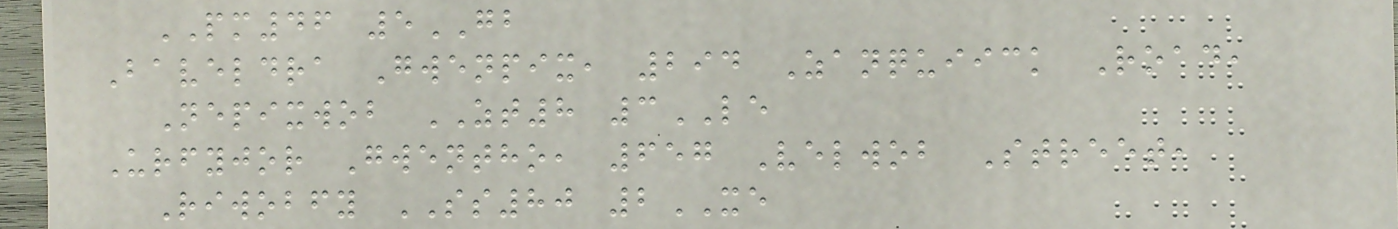PM46 5GB
Baveldra Gwenpix, 294 Zanquiick Road,
Nepixwob ZT8 3LE
Urfyjor Gwentho, 657 Velwob Street,
Riwobfy SS80 2XE
